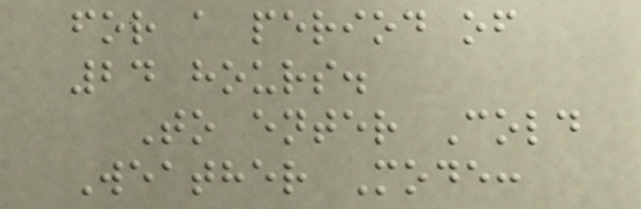for a period of
24 hours.
To enter Cold
Weather Mode:
